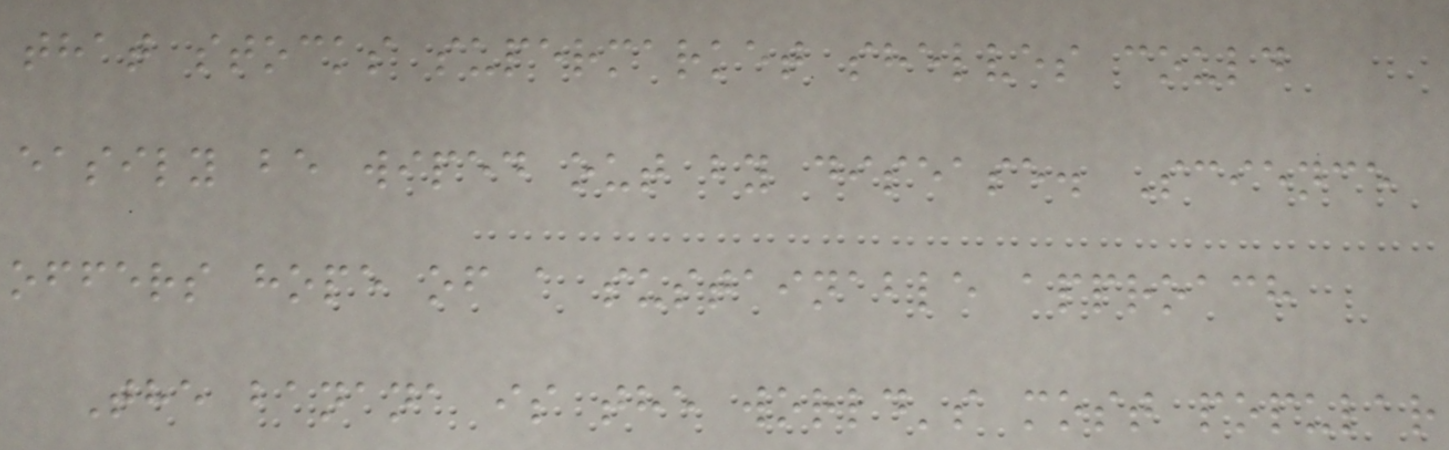that stocks supermarket shelves could
easily be wiped out by disease. Science
offers hope of a sustainable approach
The banana is the world's most popular
